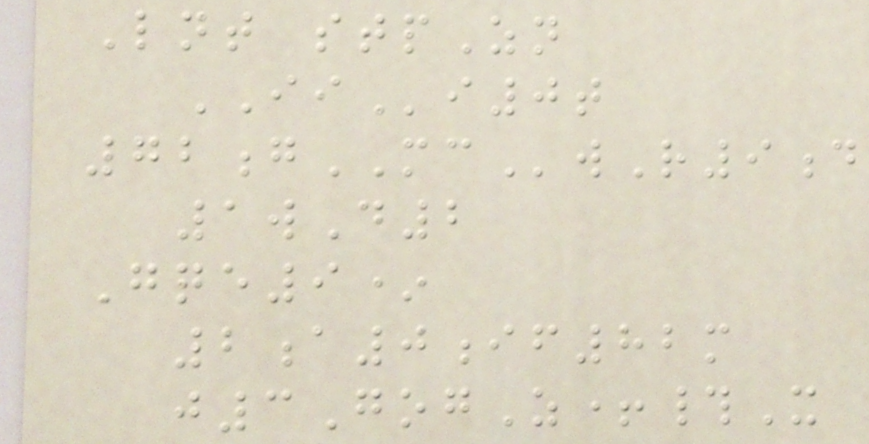Lnt stpZn
IIi0t
72gMCwR9d
1wD2
Gqe9*
2a0if82m
j3GogZ+#X
